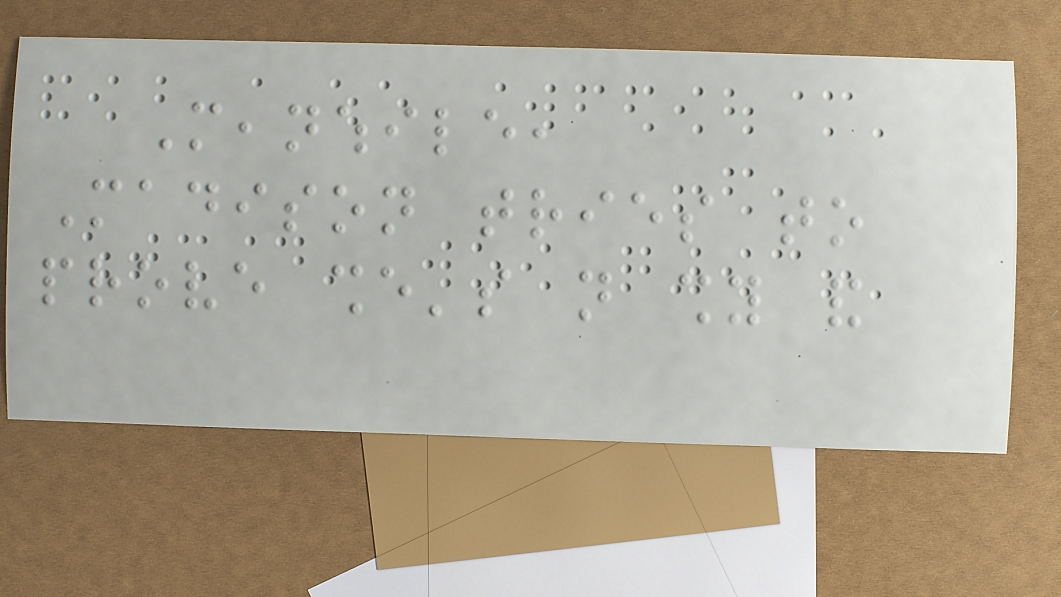Meanwhile,
Madison tries to
prove she's not shy and
